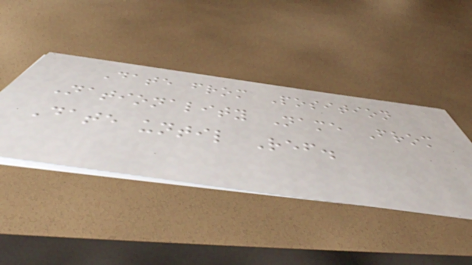Date from Position
Nationality Name From
Date until Ref.
